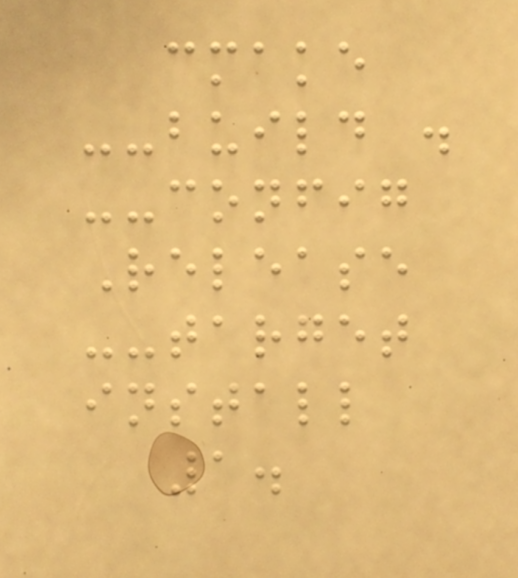cmake
--build .
--config
Release
--target
install
1.
